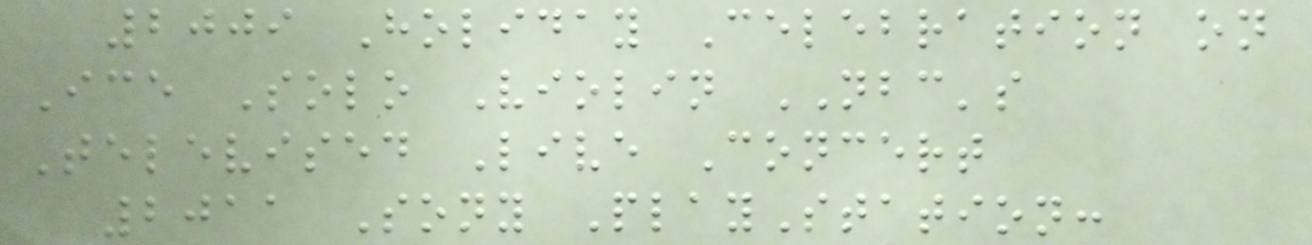2009 Holiday Celebration on
Ice Solo Violin NBC's
Televised Live Concert
2011 Sony PlayStation:
